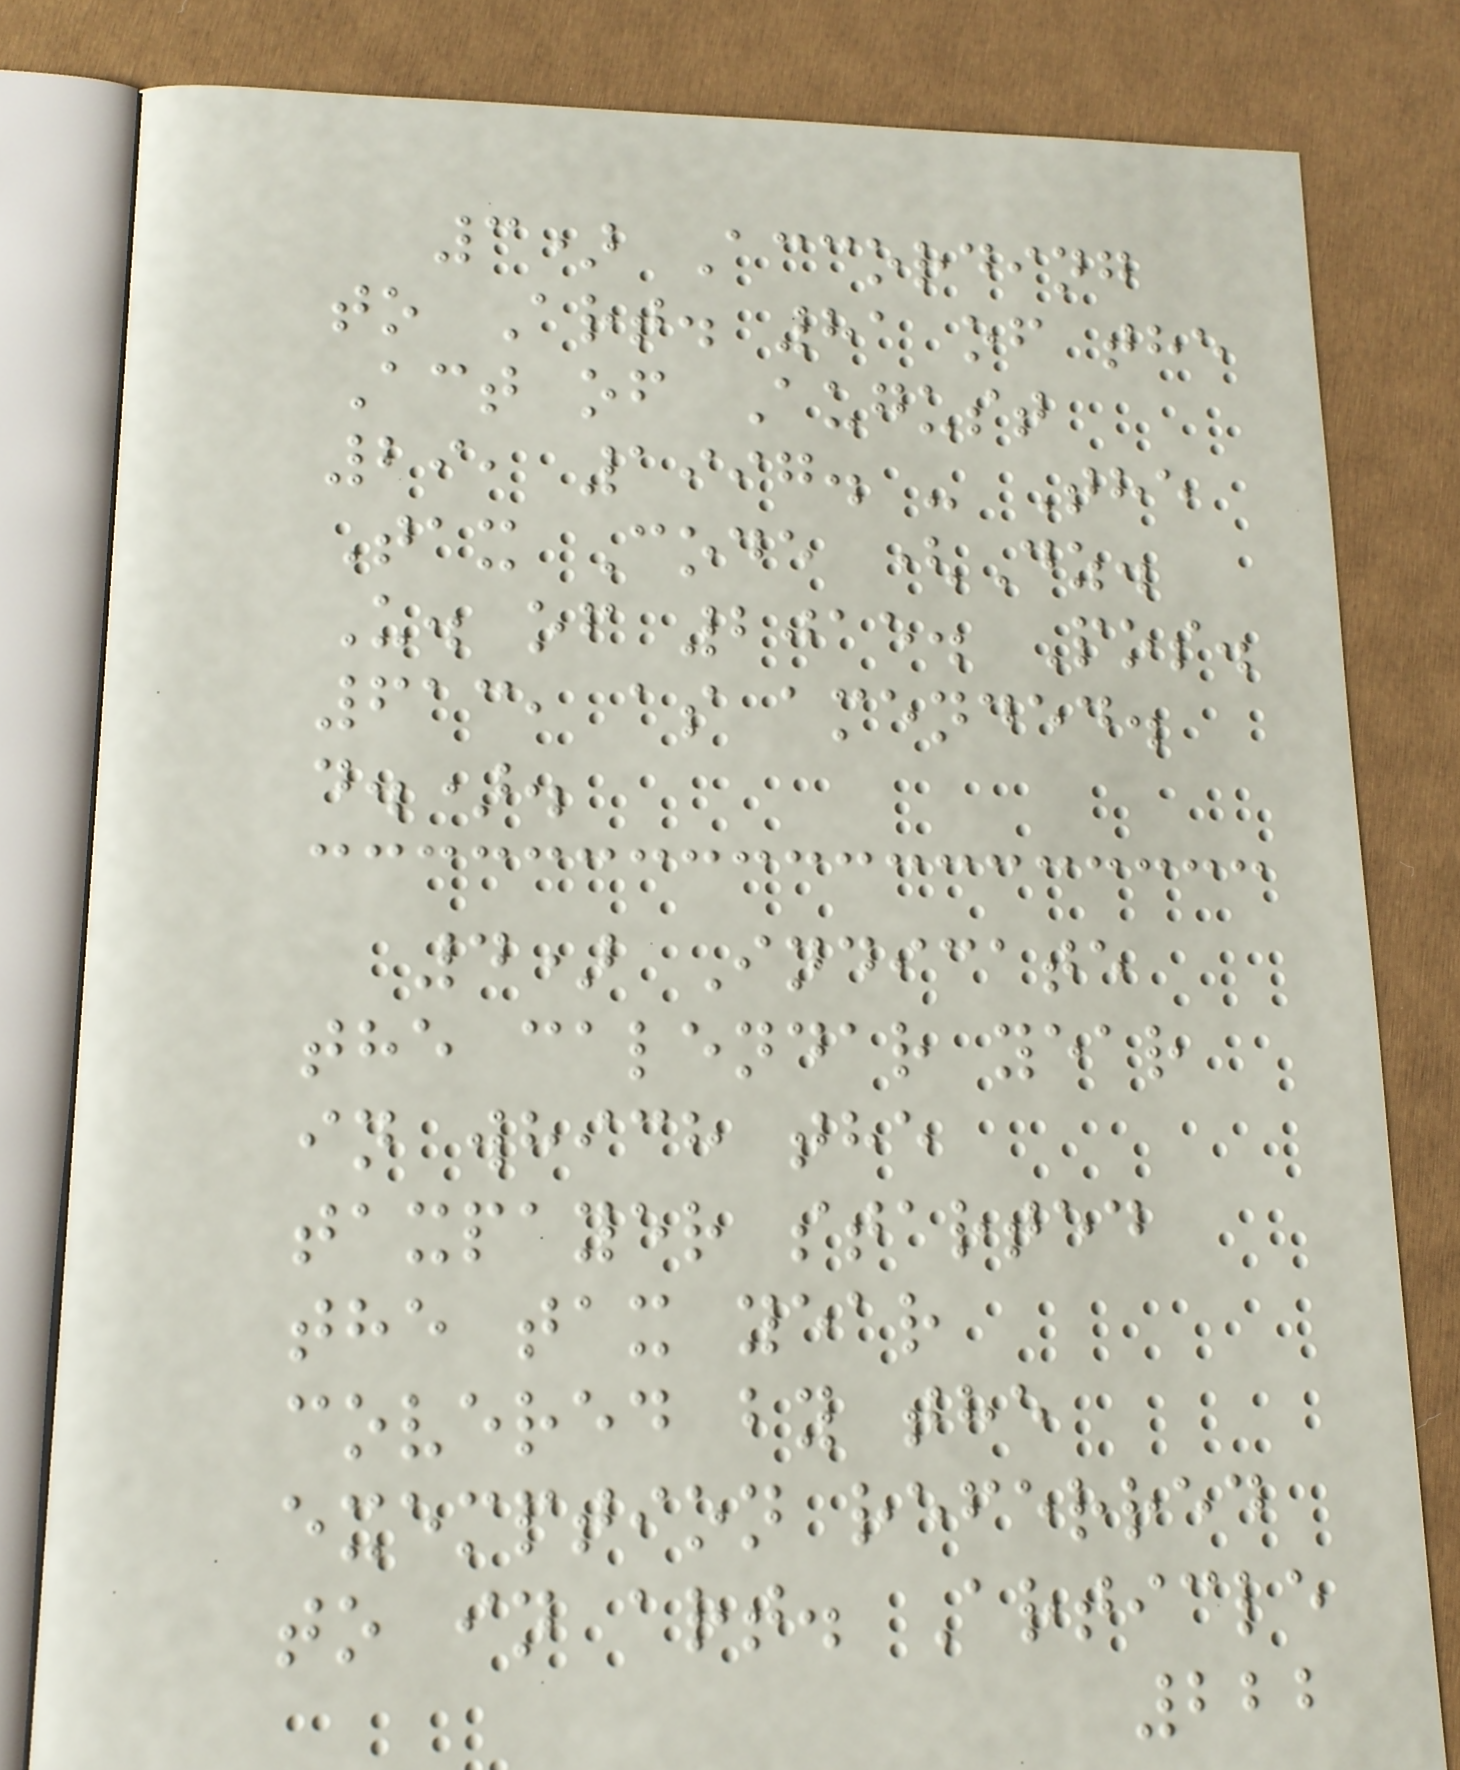3) According
to Art. 81 of the
Act of August
29, 1997. - The
Tax Code (Dz.
U. of 2015. Pos.
613, as amended.
d.).
4) Indicate
the calendar year
in which the
taxpayer started
the tax year
covered by the
exemption referred
to in art. Article
222
